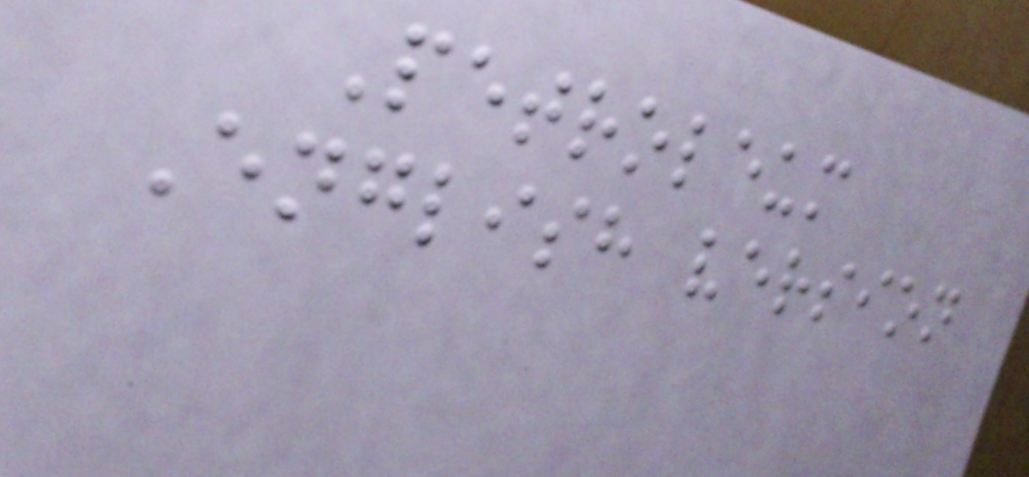Petroleum
English version
